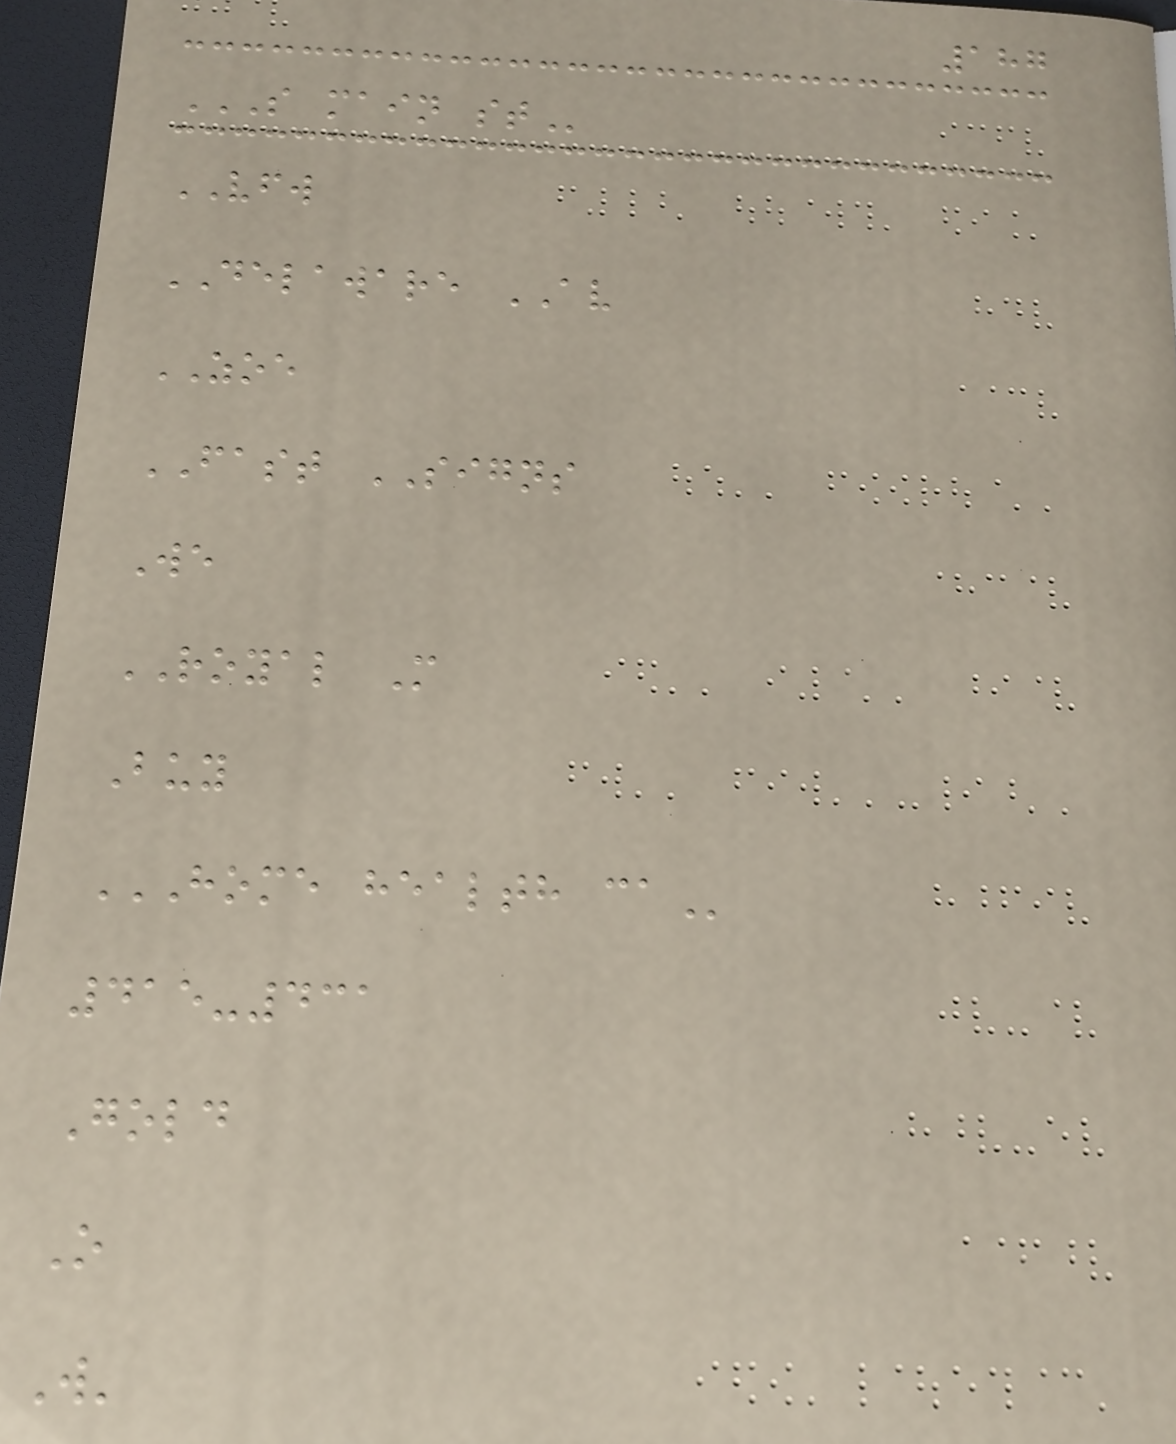187
S MAIN ST
VFW
DELAWARE AV
ZOE
FAST SIGNS
We
ROYAL M
Buy
HOME HEALTH CA
415-431
Gold
O
W'
